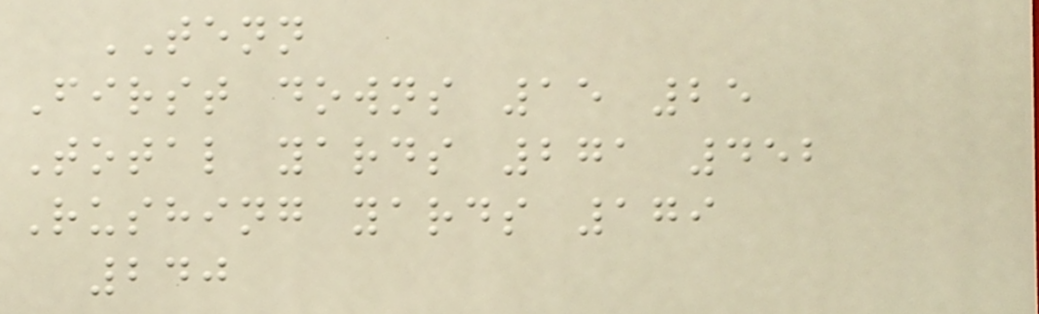TENN
First downs 15 25
Total yards 271 452
Rushing yards 179
240
